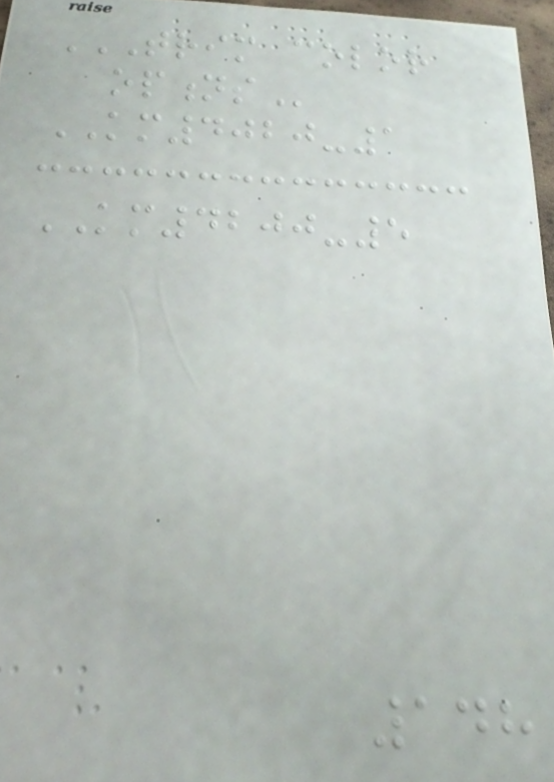TRIM COLOR
OPTIONS
KM4020-1
KM4200-5
148
